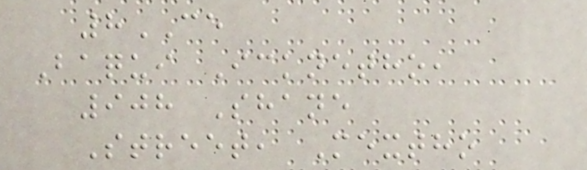8CE
Baqui Icknetho,
908 Shane
Street, Mextho
